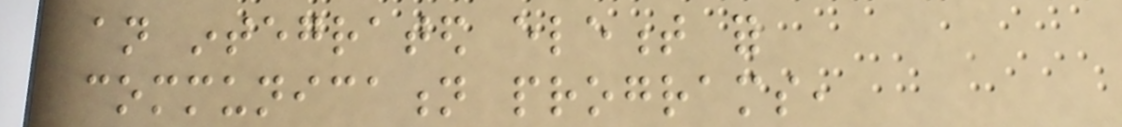an integrated element for
communication programs,
